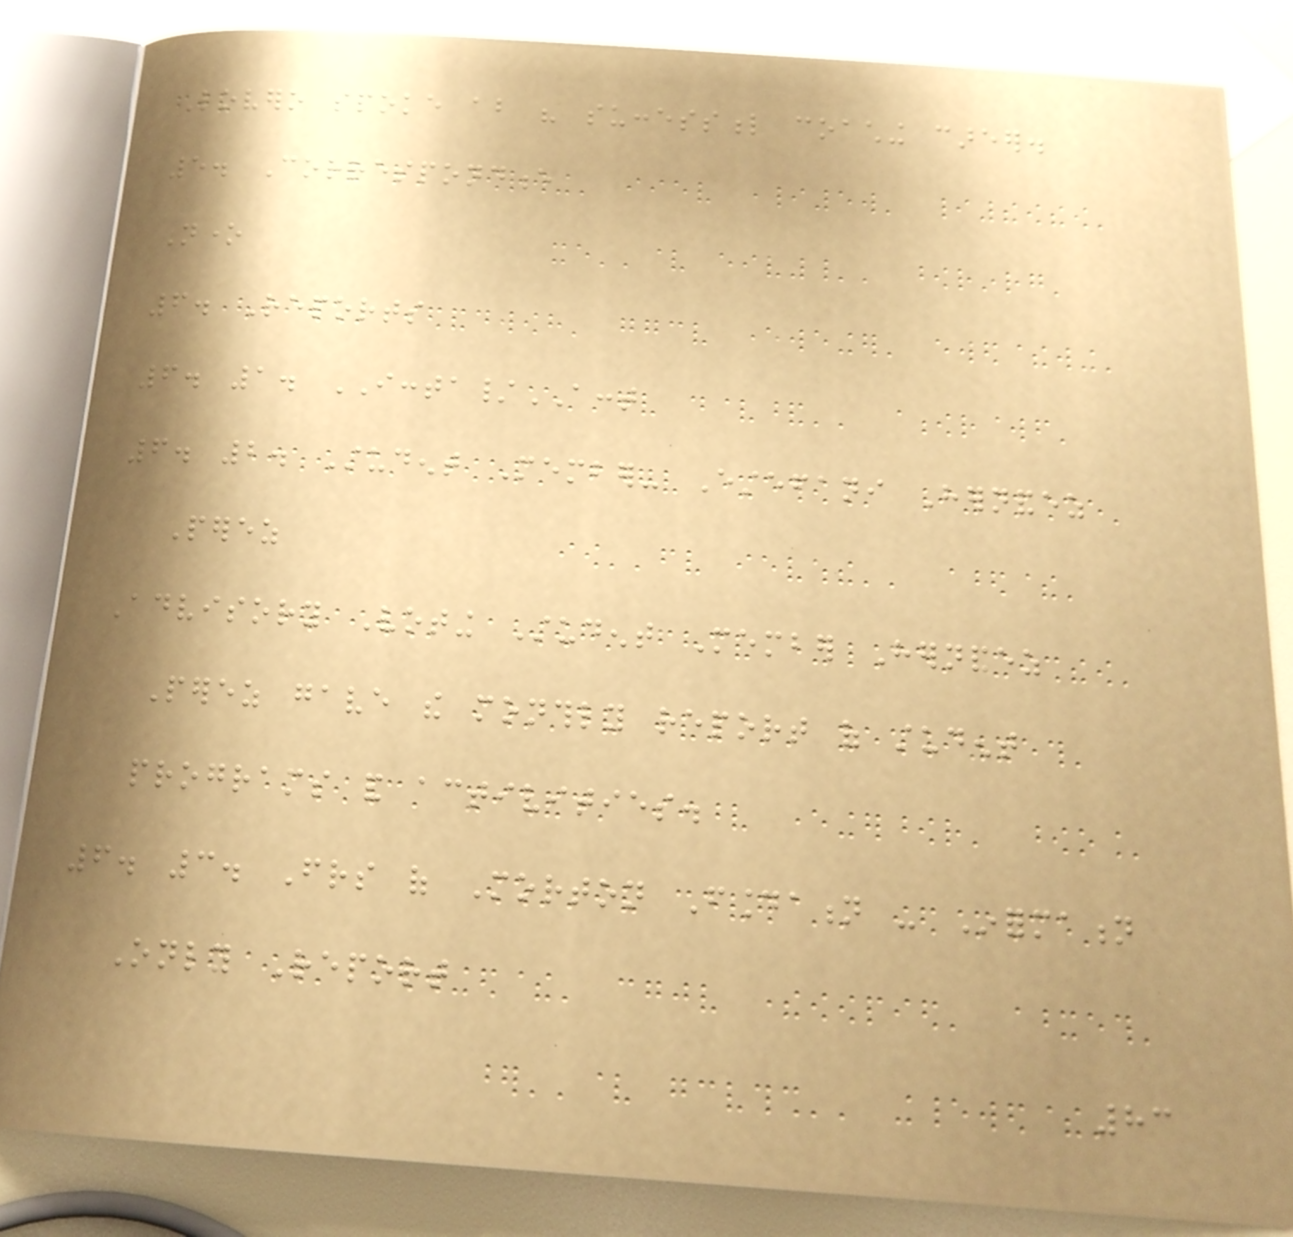Lovero spoke about his successful coaching career.
5. Correspondence
None
6. Reports
6. 1. ICCTA/ACCT
6. 2. Student Member- Estefani Hernandez
Perez
Advisory Voting Student Member Hernandez
Perez gave the monthly report of student
programs and activities.
6. 3. Friends of Morton Foundation - Information
Only Report
83
